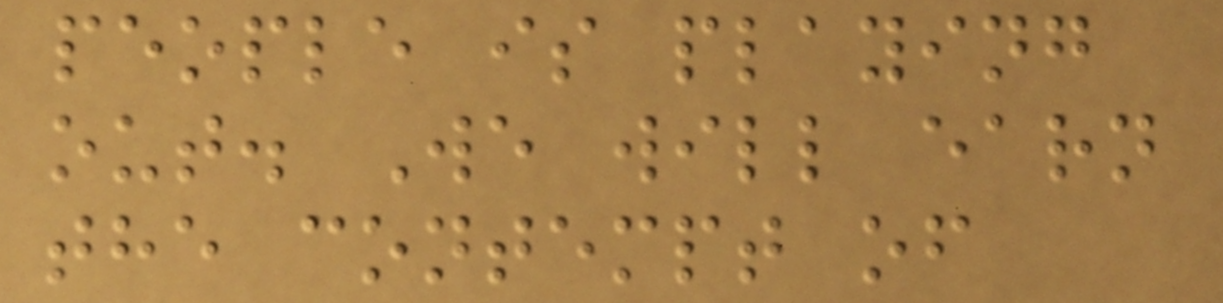people is playing
out. We will earn
the contempt of
